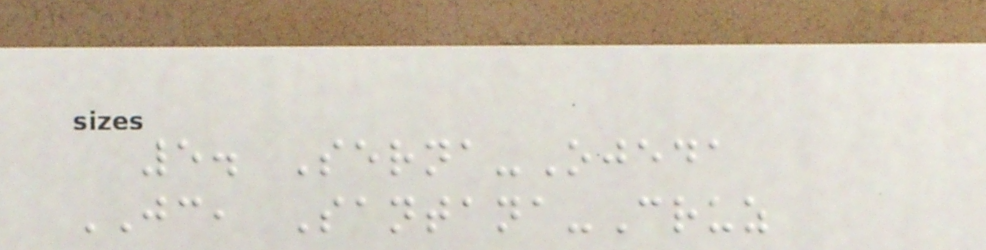5. Serna-Ojeda
JC, Santana-Cruz
